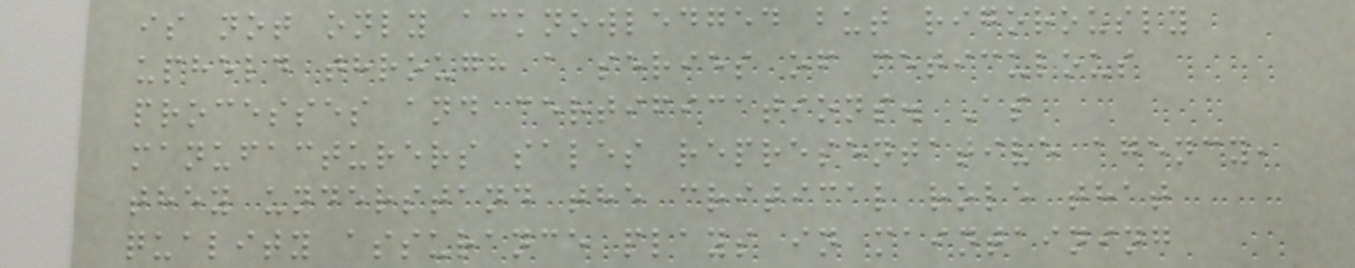is not only acknowledged but rigorously
upheld through a series of meticulous
processes and certifications. As
manufacturers sales representative agency,
they understand the critical role that
quality assurance plays in maintaining
